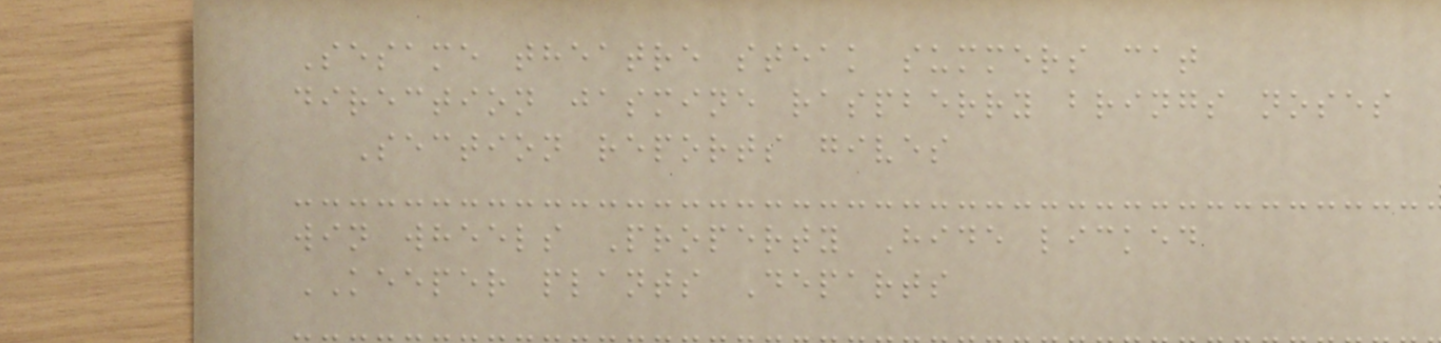Sesame theatre steak summers cat
direction jasmine raspberry brings noses
Section reports gives
win wheels Property Hide licked
KEEPER plants Departs
